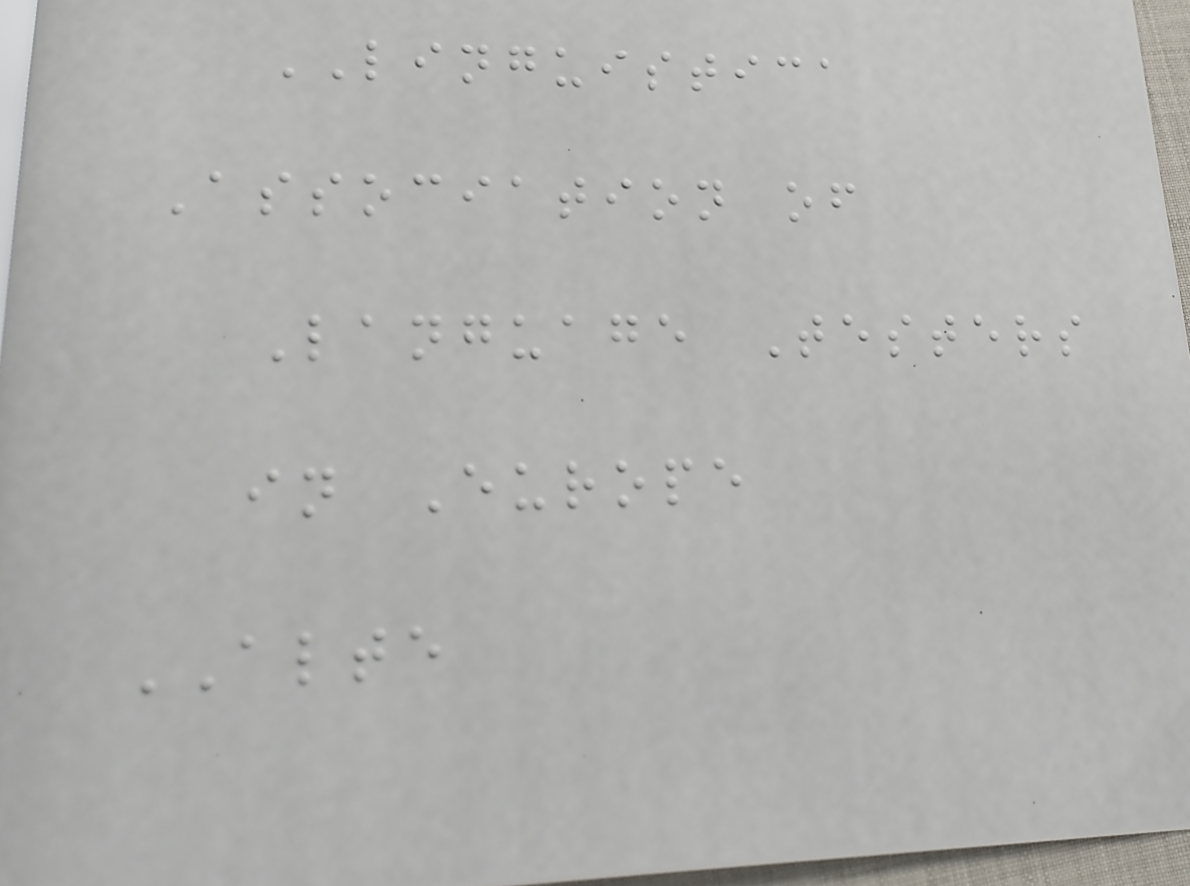LINGUISTICA
Association of
Language Testers
in Europe
ALTE
